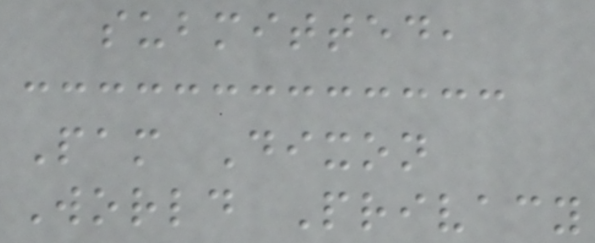submitted,
Pam Dixon
World Privacy
